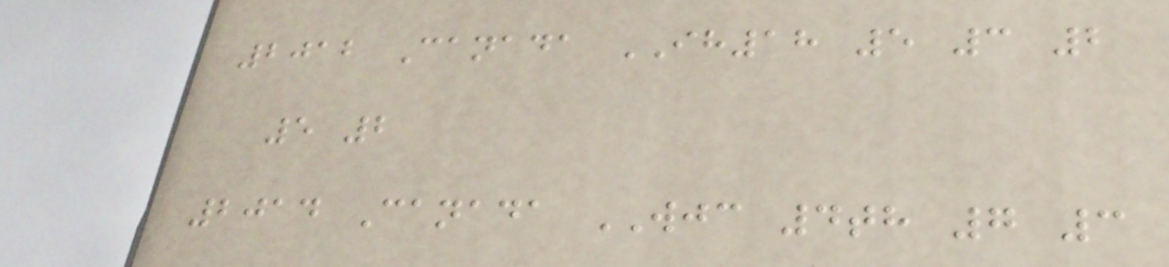2012 Canada IH18 5 3 2
5 2
2014 Canada WJC 4th 7 3
